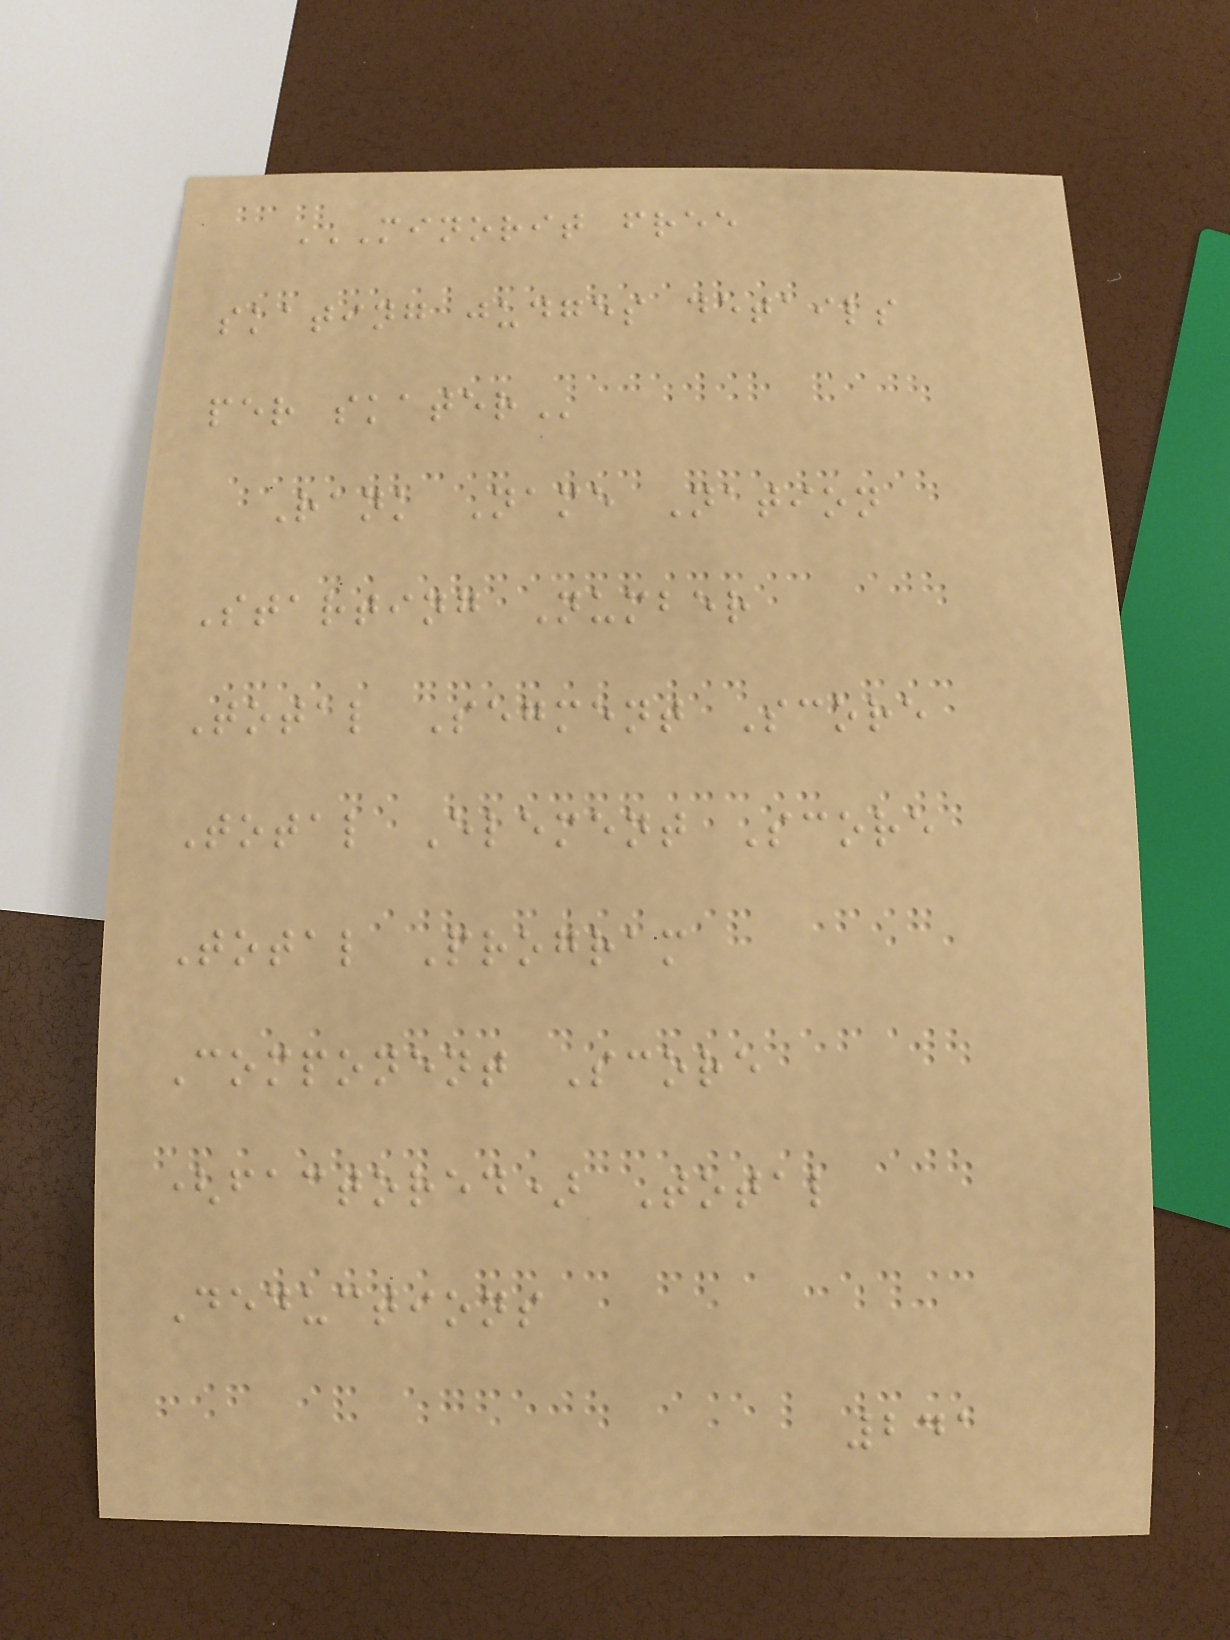MINORIT FREE
SKATING JUDGES DETAILS
PER SKATER
Rank Name Nation
Starting Number
Total Segment Score
Total Element Score
Total Program
Component Score
(factored) Total
Deductions
241
